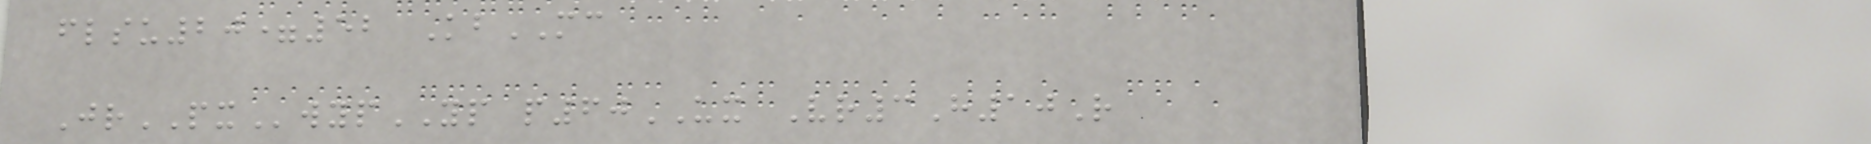flsu20=52 KbMC
JrPXwypYP p60UX Vr3H10R
